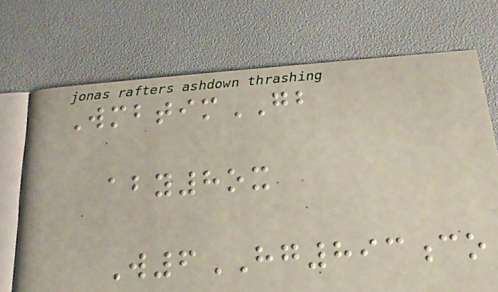WmbtimGB
aby8ox
W6HG893co
